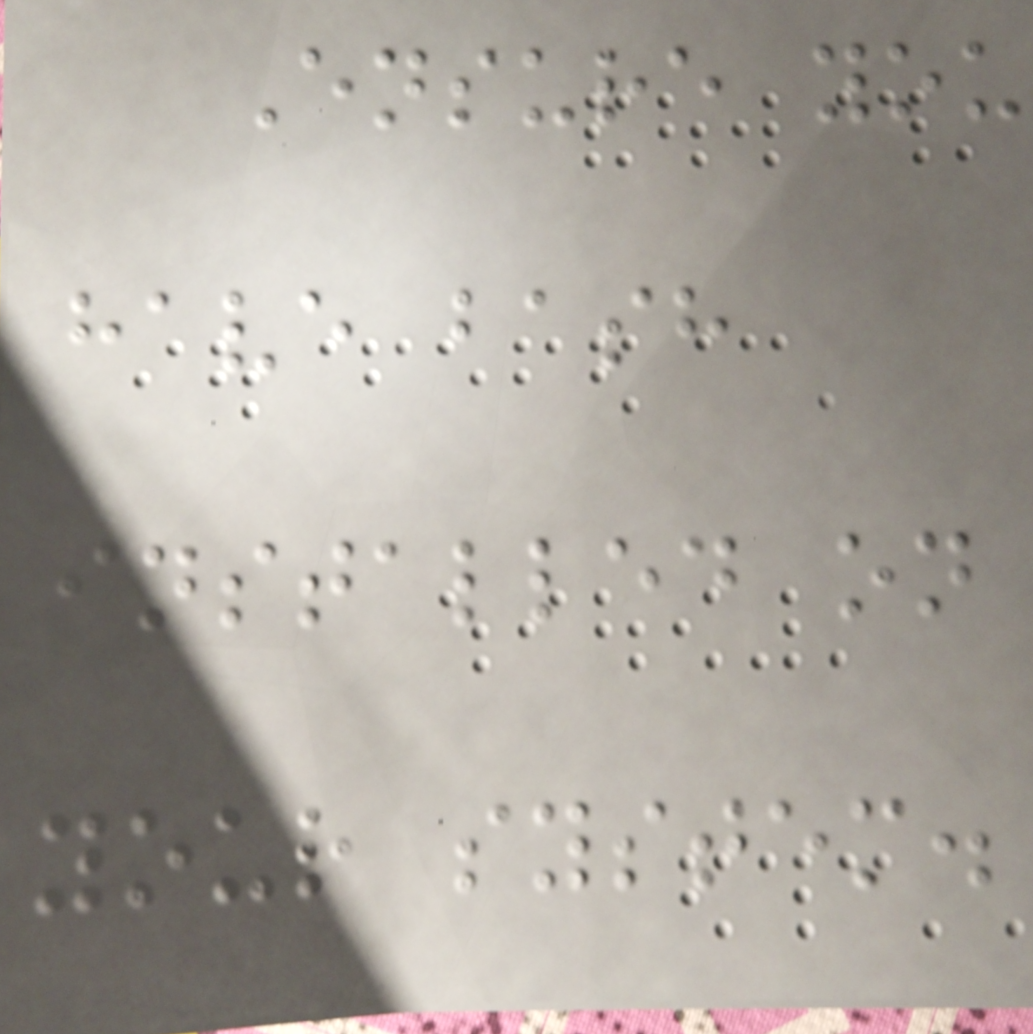Ensure you
have bash
installed on
your system.
